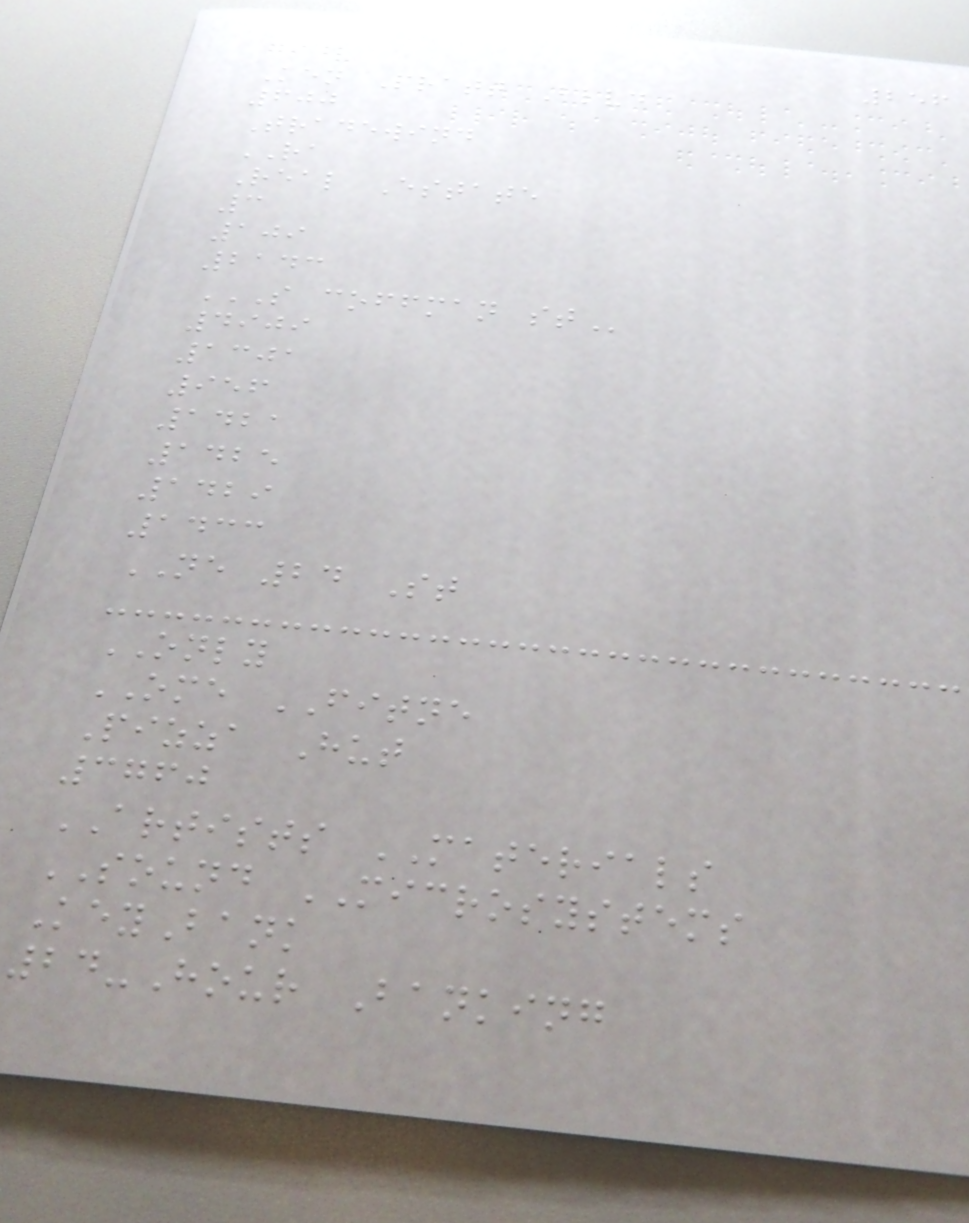256
Ken Pratt Blvd
600
Tradewind
RA
Real Estate
3
109
2143
S COFFMAN ST
4909
1301
956
1421
1425
1429
1433
NE 24 St
ONLY
OME FITNE
Pizza Hut
3760
ARTISTS MATERIALS
SOUND MICROSYSTEMS
KeyBank
24-Hour Banking
